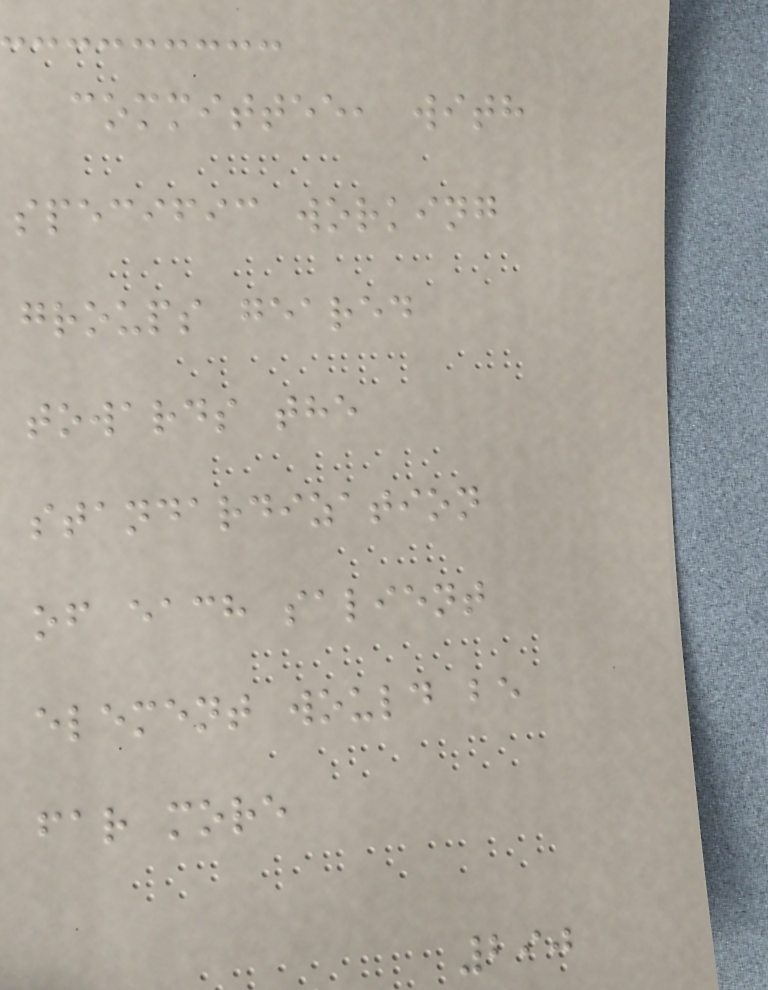committee, with
specific working
groups geared
towards the
standardization
of each salient
element would be
far more
290
